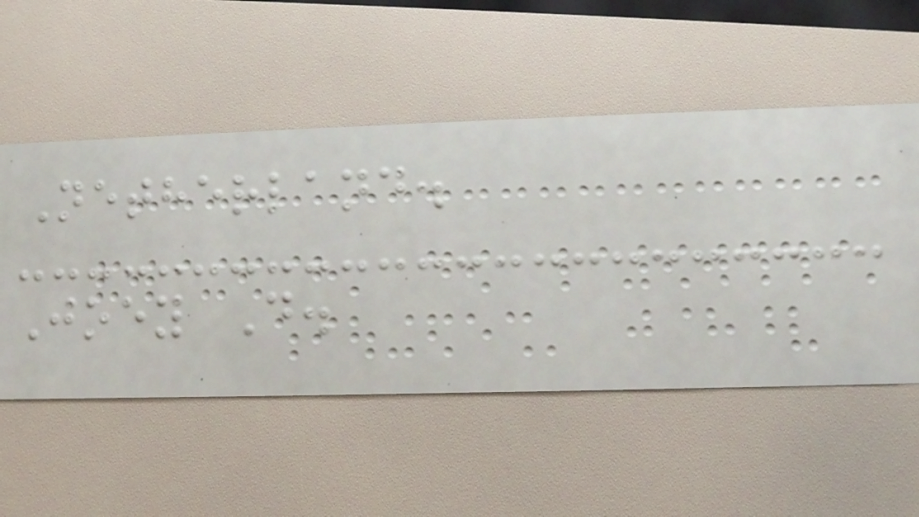Netherland.
Joey D.
